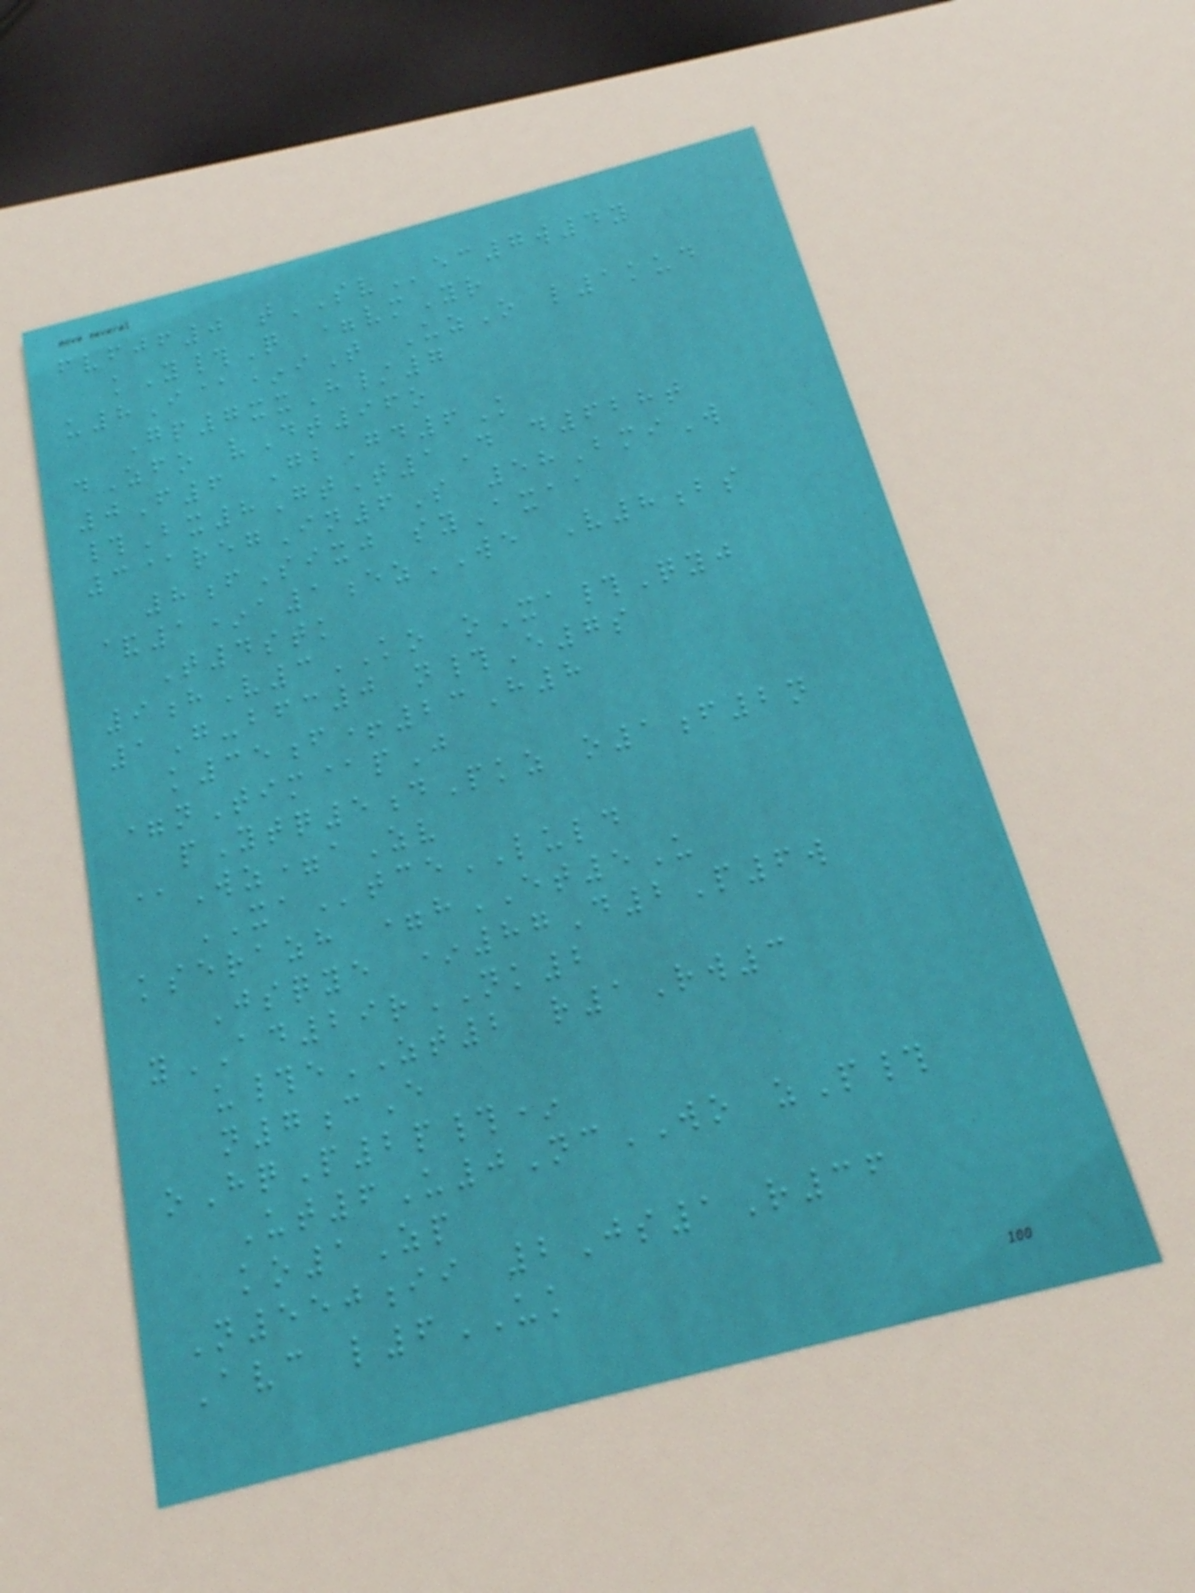fvfjf0 tSVec7w4y
kY#Q =vmYr
u8I@*iT UzO l1kud
Gp7xxH/7
dZfo vDt96o
0F6 GbGd6K
#Bx8GtT1D d628t
3@regIn6S 58BmiW
8fSixj syAxaa
&1*a1ezWE V8bs
T4stk
9hV3KO oXa#Qyj
1G-bfc0 n#E7s
k35f+23H8
=nTim@pJ
pYtq5dPkz o1f2n
@Wz=aZv
XAtceLULD
kserazh =hET5U
Jsqye *87D2P6w
yAD29rNK2
u#eZT2 r1Rw3
n7cE
oHqP2p#*
Ut6U0NcWO zP#
ko1Zp
N550ii 2Js1R36
Avc l6UK
